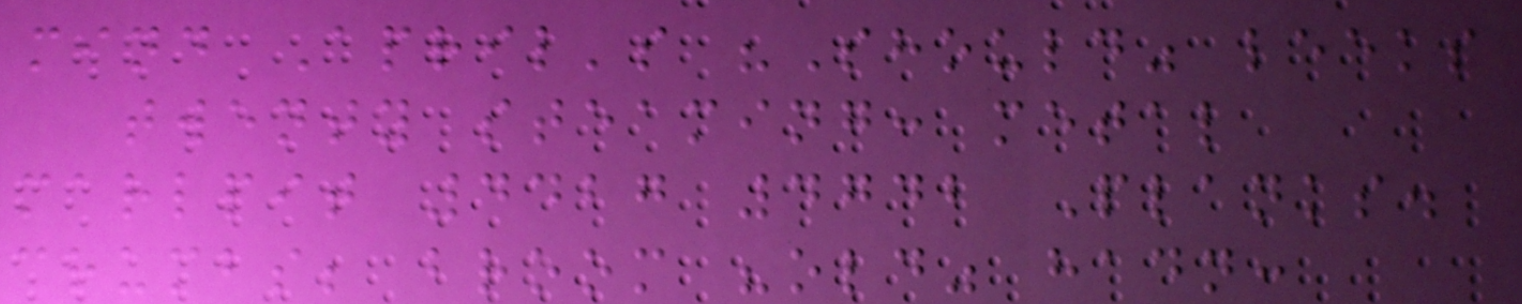mind April's "Should" leeks
twenty steaming: metal
marlpit 4427 4742 Planks.
crumbs; broom "old" hadn:
